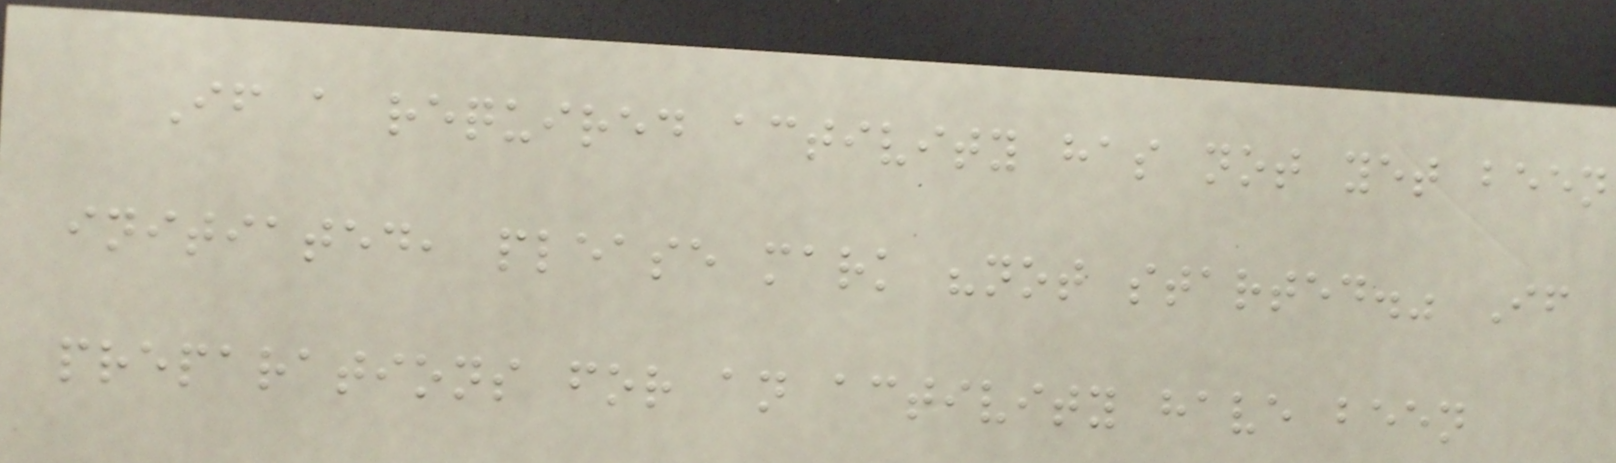If a required activity has not yet been
initiated, please mark "not started." If
preparations for an activity have been
